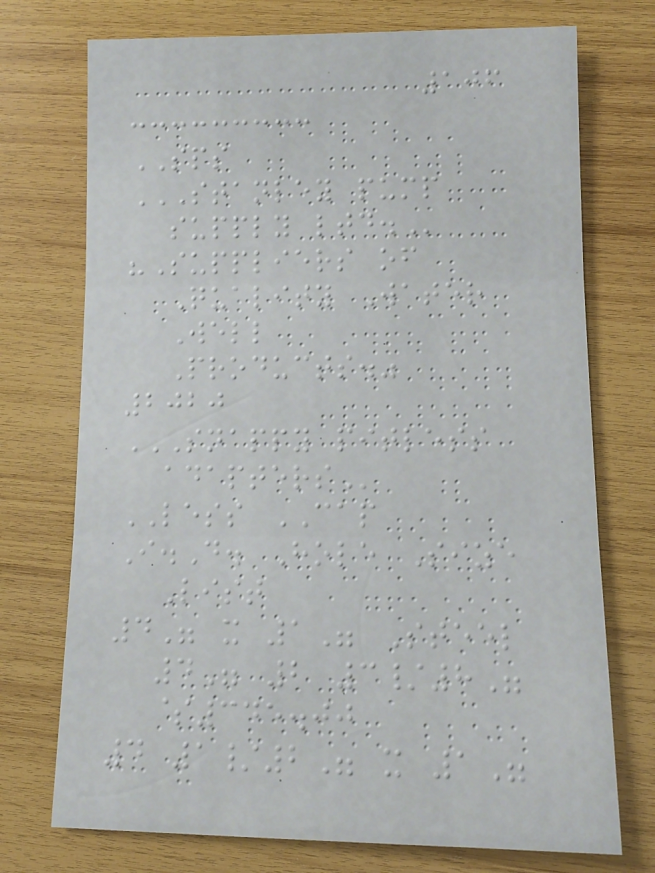106
SPS
STANLEY PUMP
SUPPLY LTD.
"Suppliers of
Quality Water
Well
Products."
2020
SNAPPY PITLESS
ADAPTERS
LESS CAP
I.D. Hole Size
List
4" x 1" Steel
4" 2 3/8"
$345.00
4 1/2" x 1"
